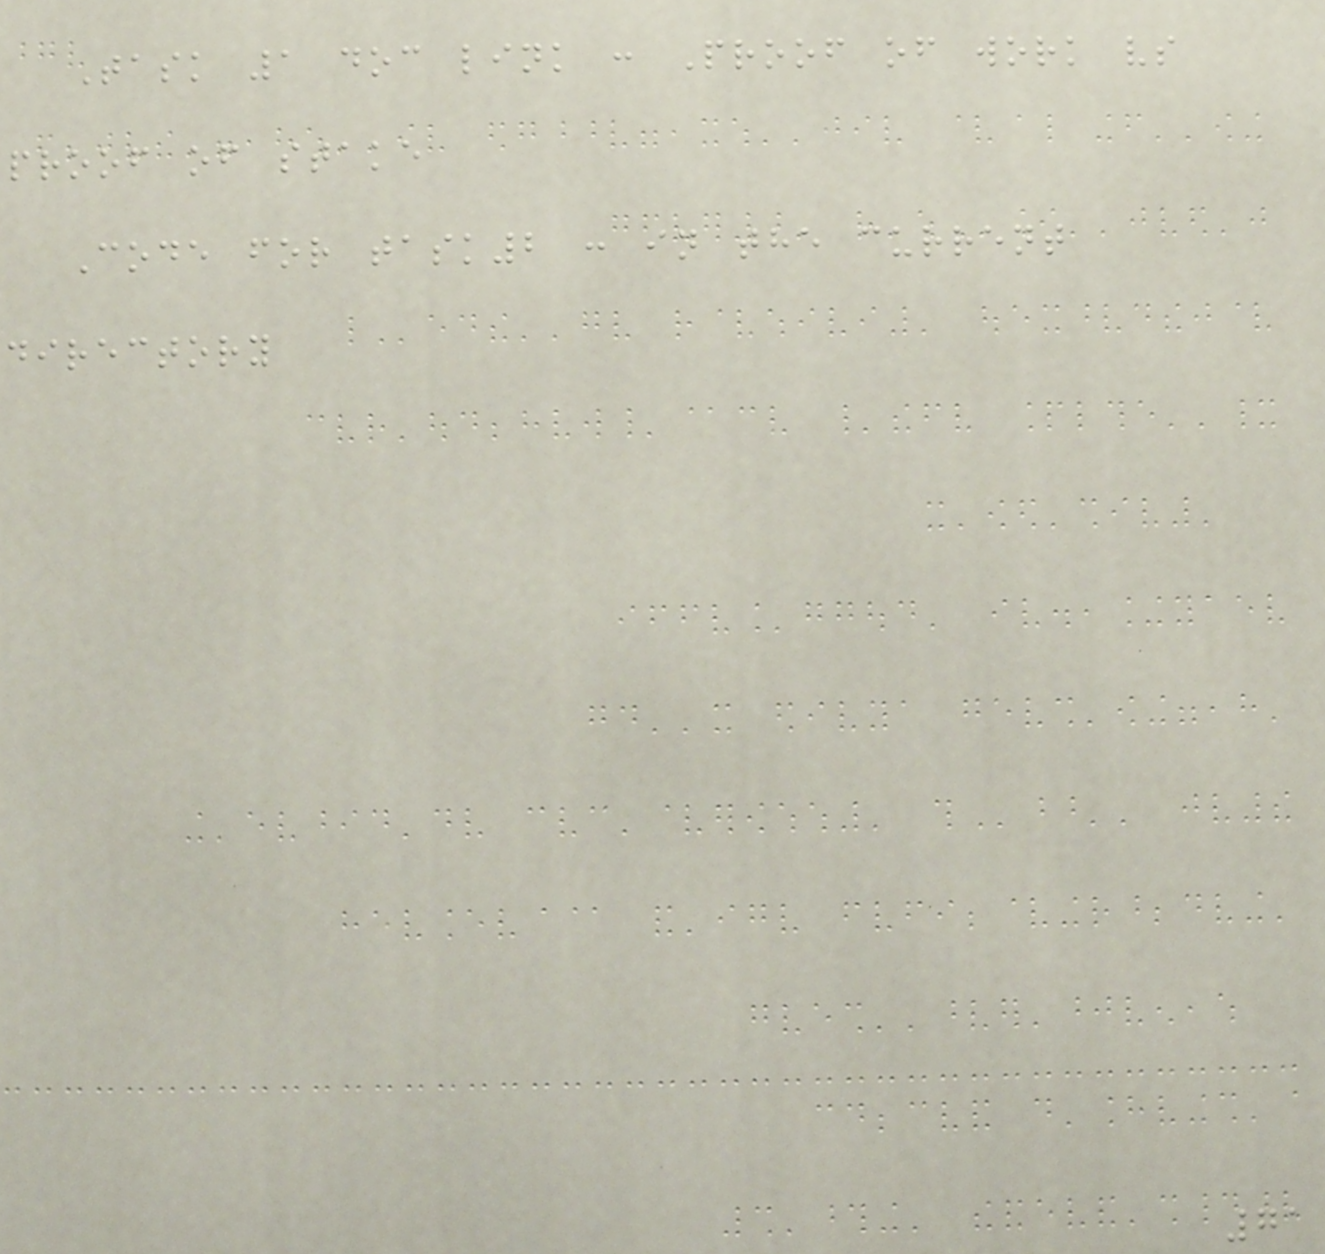Task 1 doc link : Proof of work vs
proof of stake
Code for task2 : in the current
directory
71
